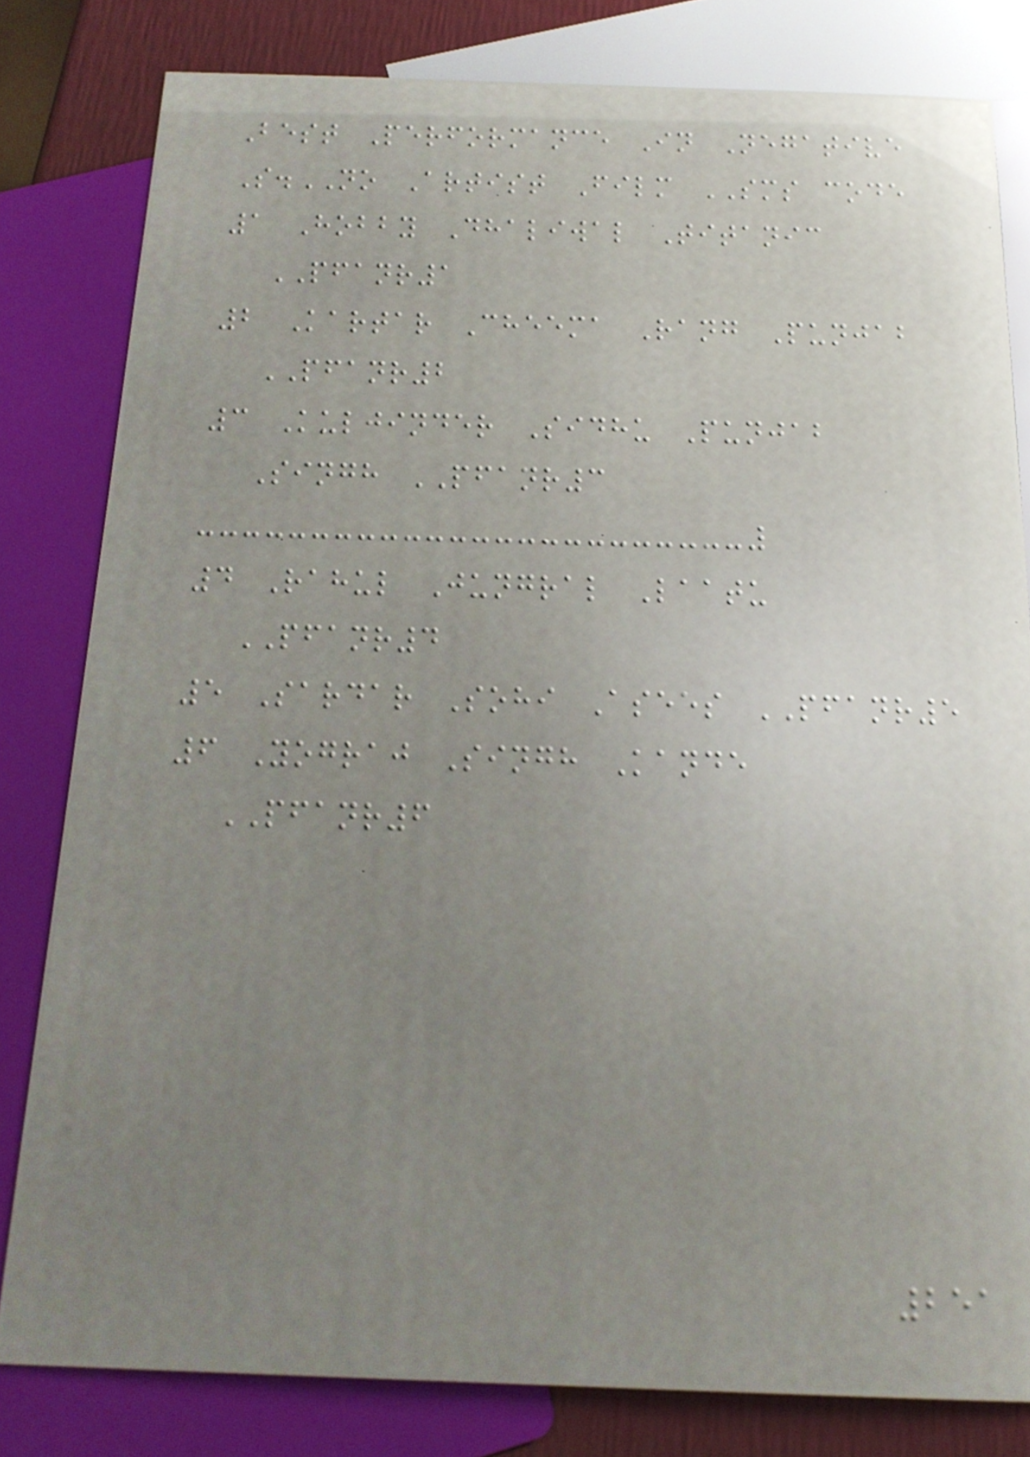Best Performance In Negative
S.NO Artist Film SMS code
1 Hobby Dhaliwal Titanic
PFANR1
2 Kartar Cheema Rang Punjab
PFANR2
3 Kuljinder Sidhu Punjab
Singh PFANR3
4 Rahul Jungral Laatu
PFANR4
5 Sardar Sohi Asees PFANR5
6 Yograj Singh Kande
PFANR6
251
